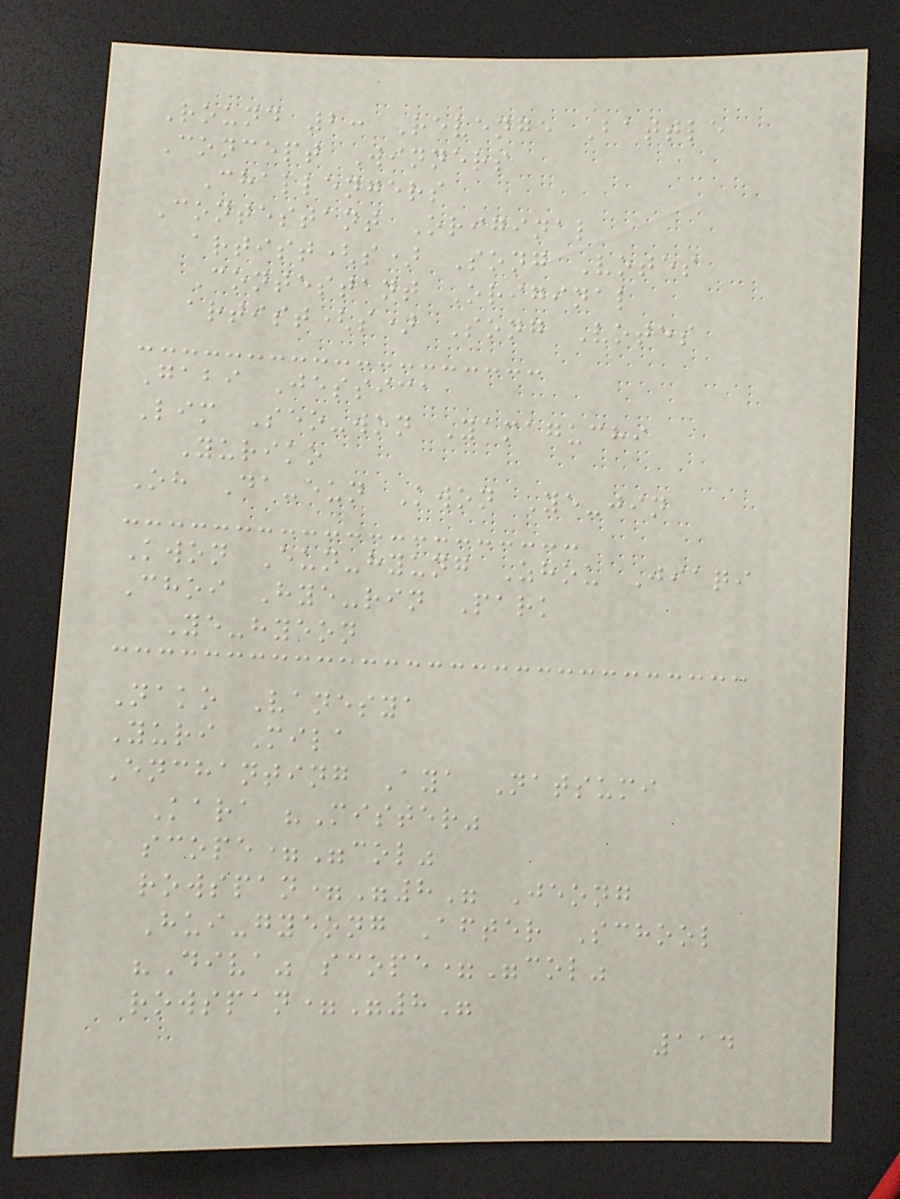Round 2: Revenge Battle
Concept Winners
Challengers
Contestant Original
artist(s) Song Votes
Contestant Original
artist(s) Song Votes
Gabi Jessica
Lim Seo-won Yamaguchi
Yuriko
Oh Da-eun Kwon Ye-jin
Kwon Eun-hyung Zhou Jiaqi
Choi Hye-rin Park
Ye-hyeon
Nako Vanesya
Yuri Mila
Enchanting Aya Natsumi
Kara "Mister"
scope="col"
rowspan="8" Jeong
Hui-gyeong After School
"Diva" scope="col"
rowspan="8"
114
